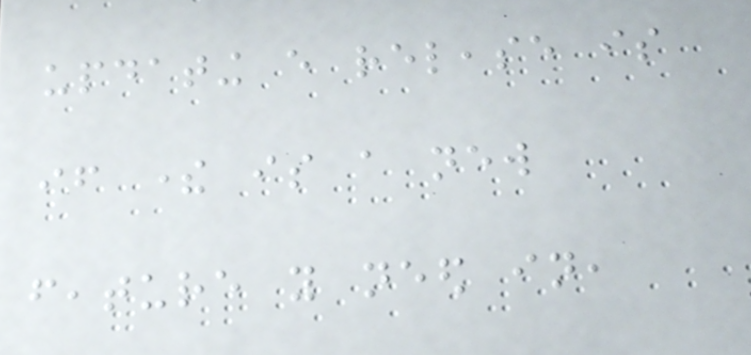updating every release is
if there is a new
feature you need in,
